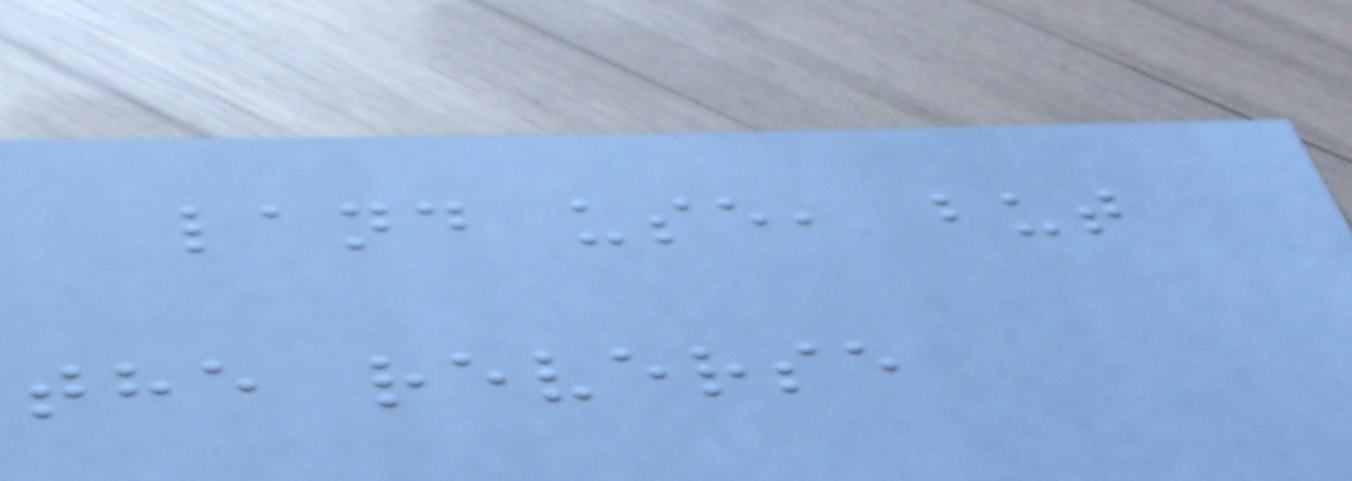land use, but
the reverse
